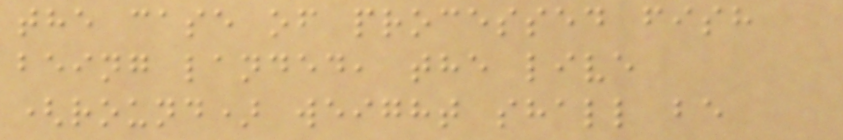the case of processed fish
being landed, the live
(round) weight shall be
